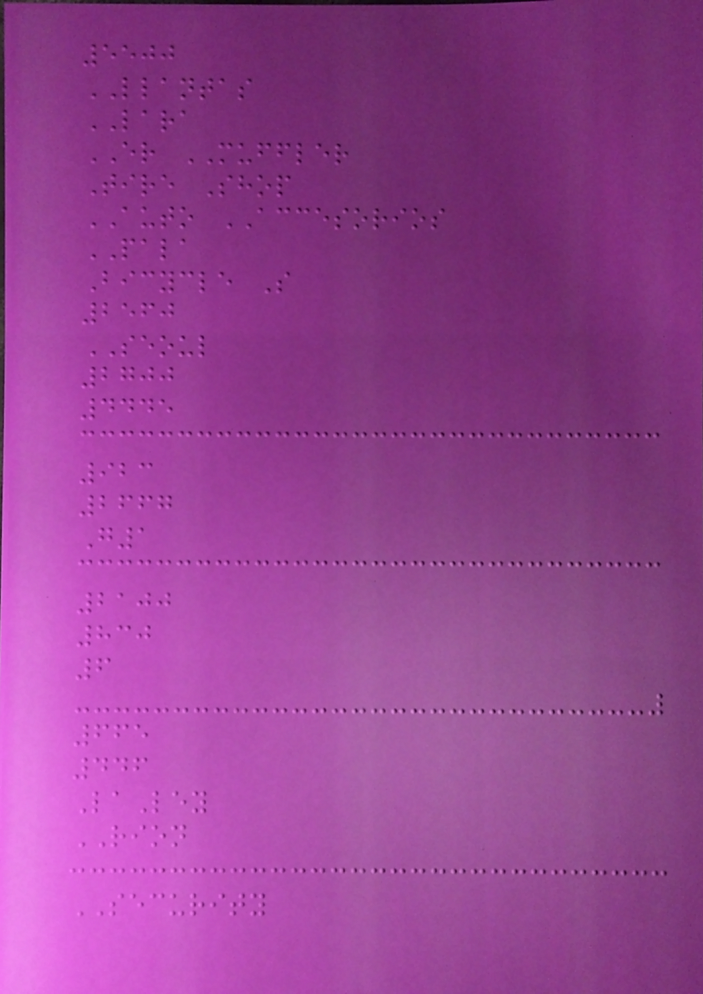5500
LLANTAS
LARA
ER MUFFLER
Tire Shop
AUTO ACCESORIOS
PALA
Bicycle S
2560
SEOUL
2700
4445
923
2667
G1
2100
830
6
665
446
LaLey
RION
SECURITY
